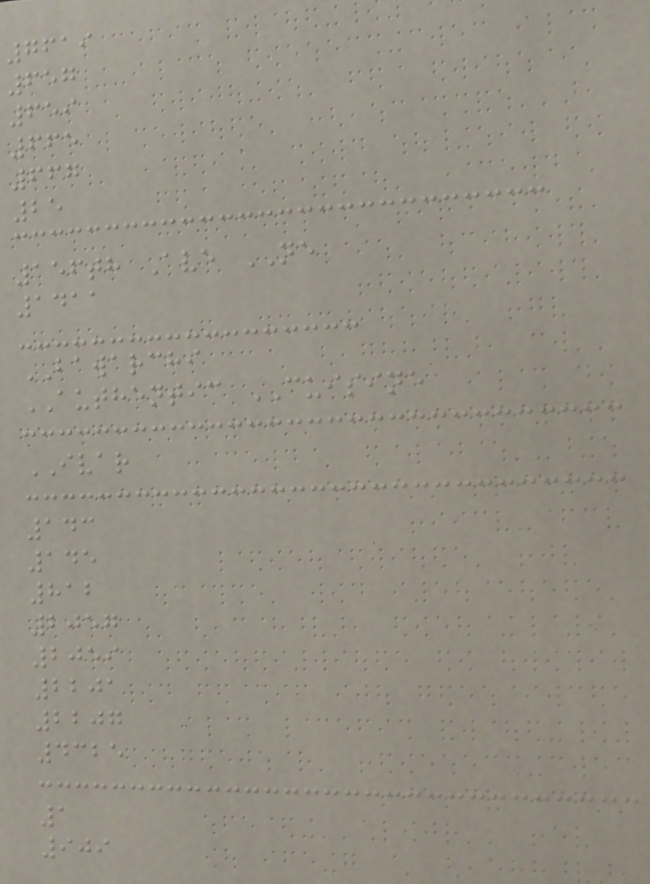7619
657
659
665
667
25
156th Ave NE
1411
BAWARCHI
AUTHENTIC CUISINE
IVAR
143
145
812
2057
2059
2201
2207
4325
1
909
